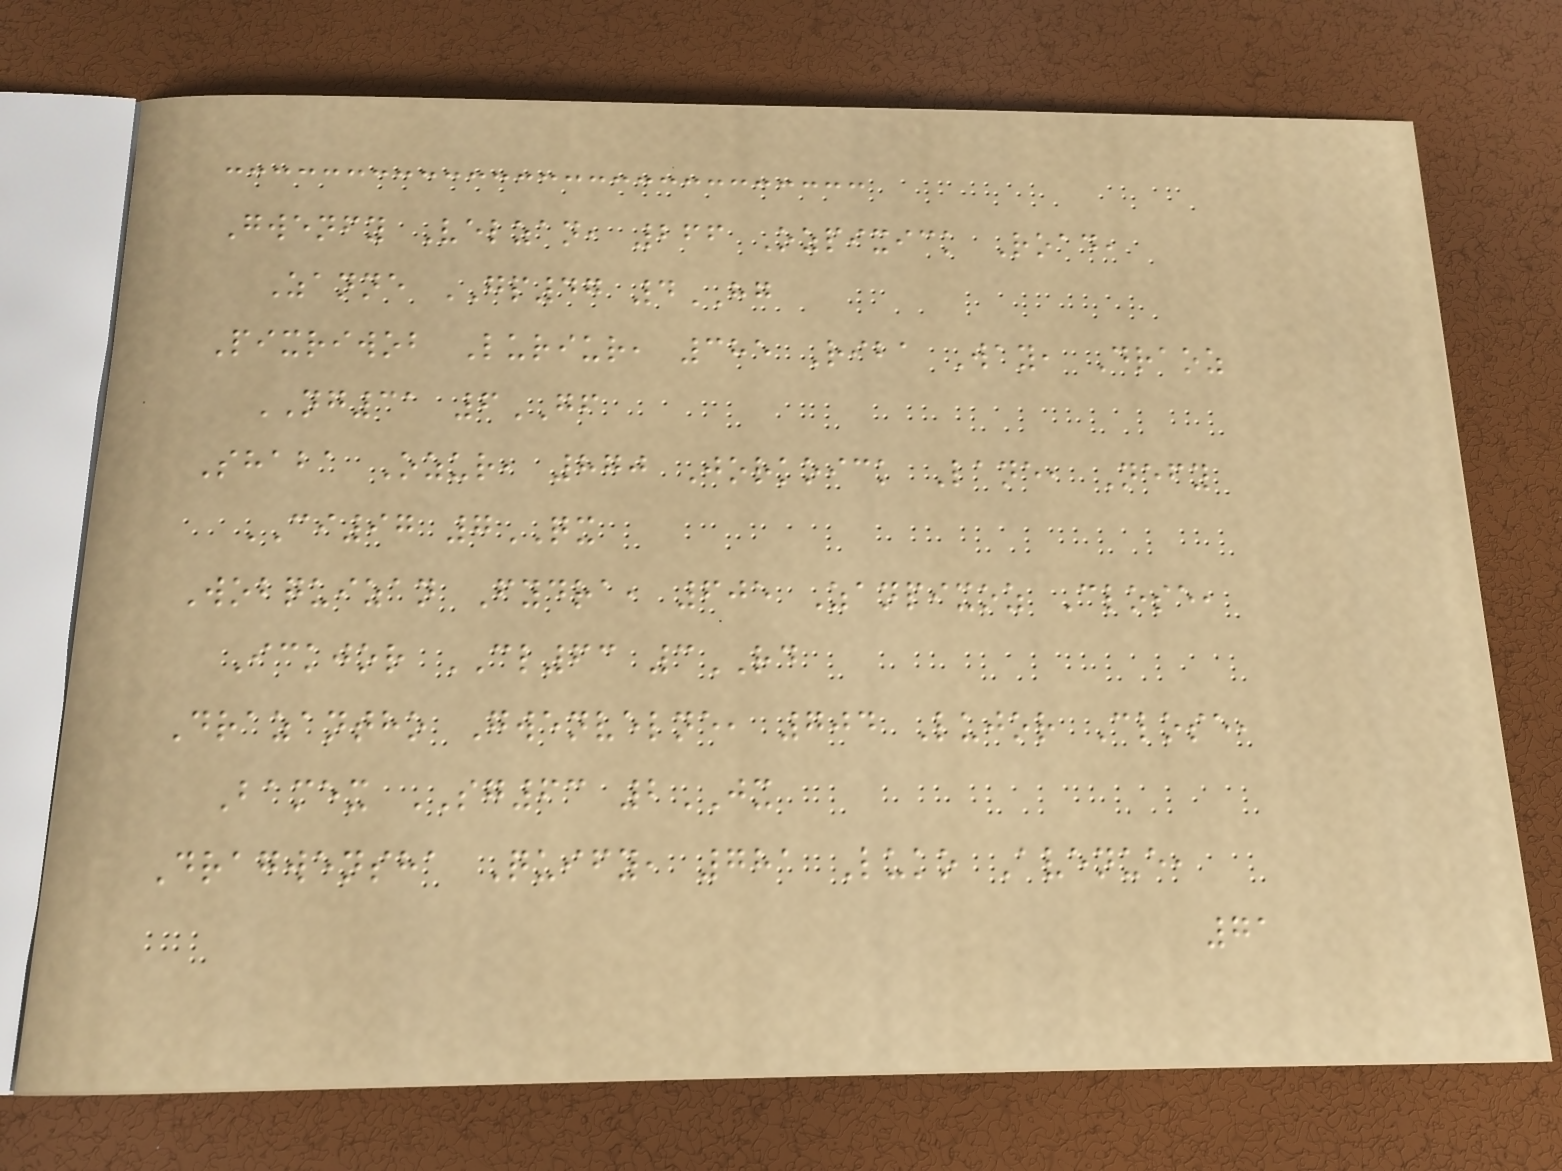Gwenfy Velzan, 266 Ozpixick Road,
Zanne GP47 4HG
Pixriwob Luriur, 385 Riba Way, Draoz
NG31 6GF
Shaba Ozur, 870 Jorkoick Lane, Nefy
CI97 7QX
Wobquizan Fydra, 605 Zanpixoz Close,
Ickjor CL63 3RD
Drazantho Gwenvelne, 704 Lujor Close,
Bamex SG63 2JX
Dragwensha Quify, 781 Luko Avenue,
71
